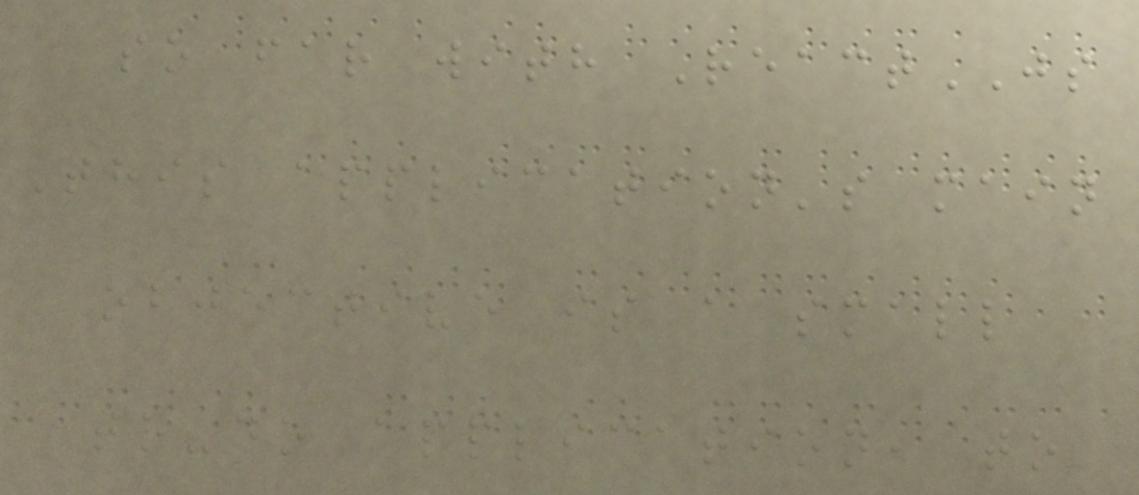so far with ReactJS
This application's main
objective is a small
to-do application, to
